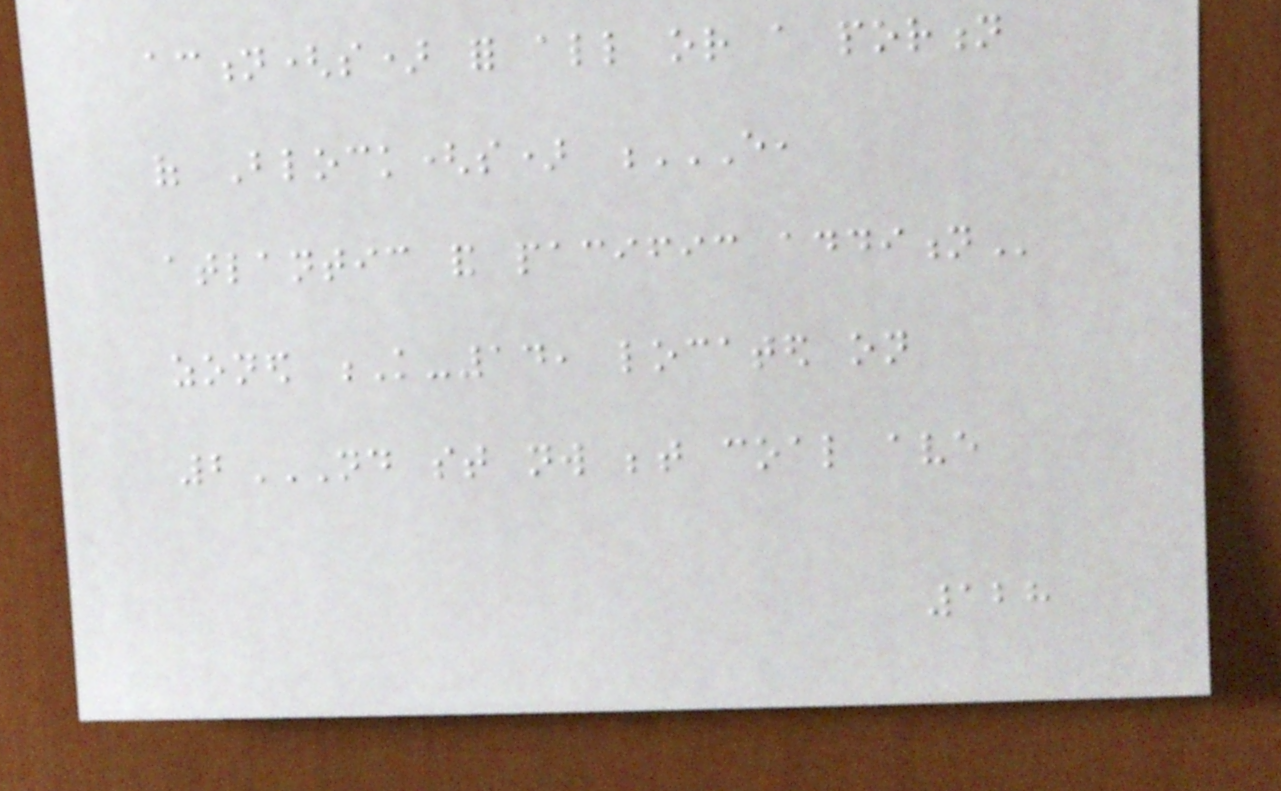action(s) for all or a portion
of Block(s) E,
ATLANTIC AND PACIFIC ADDITION
zoned K-14, located on
2ND ST NW BETWEEN COAL AVE
128
